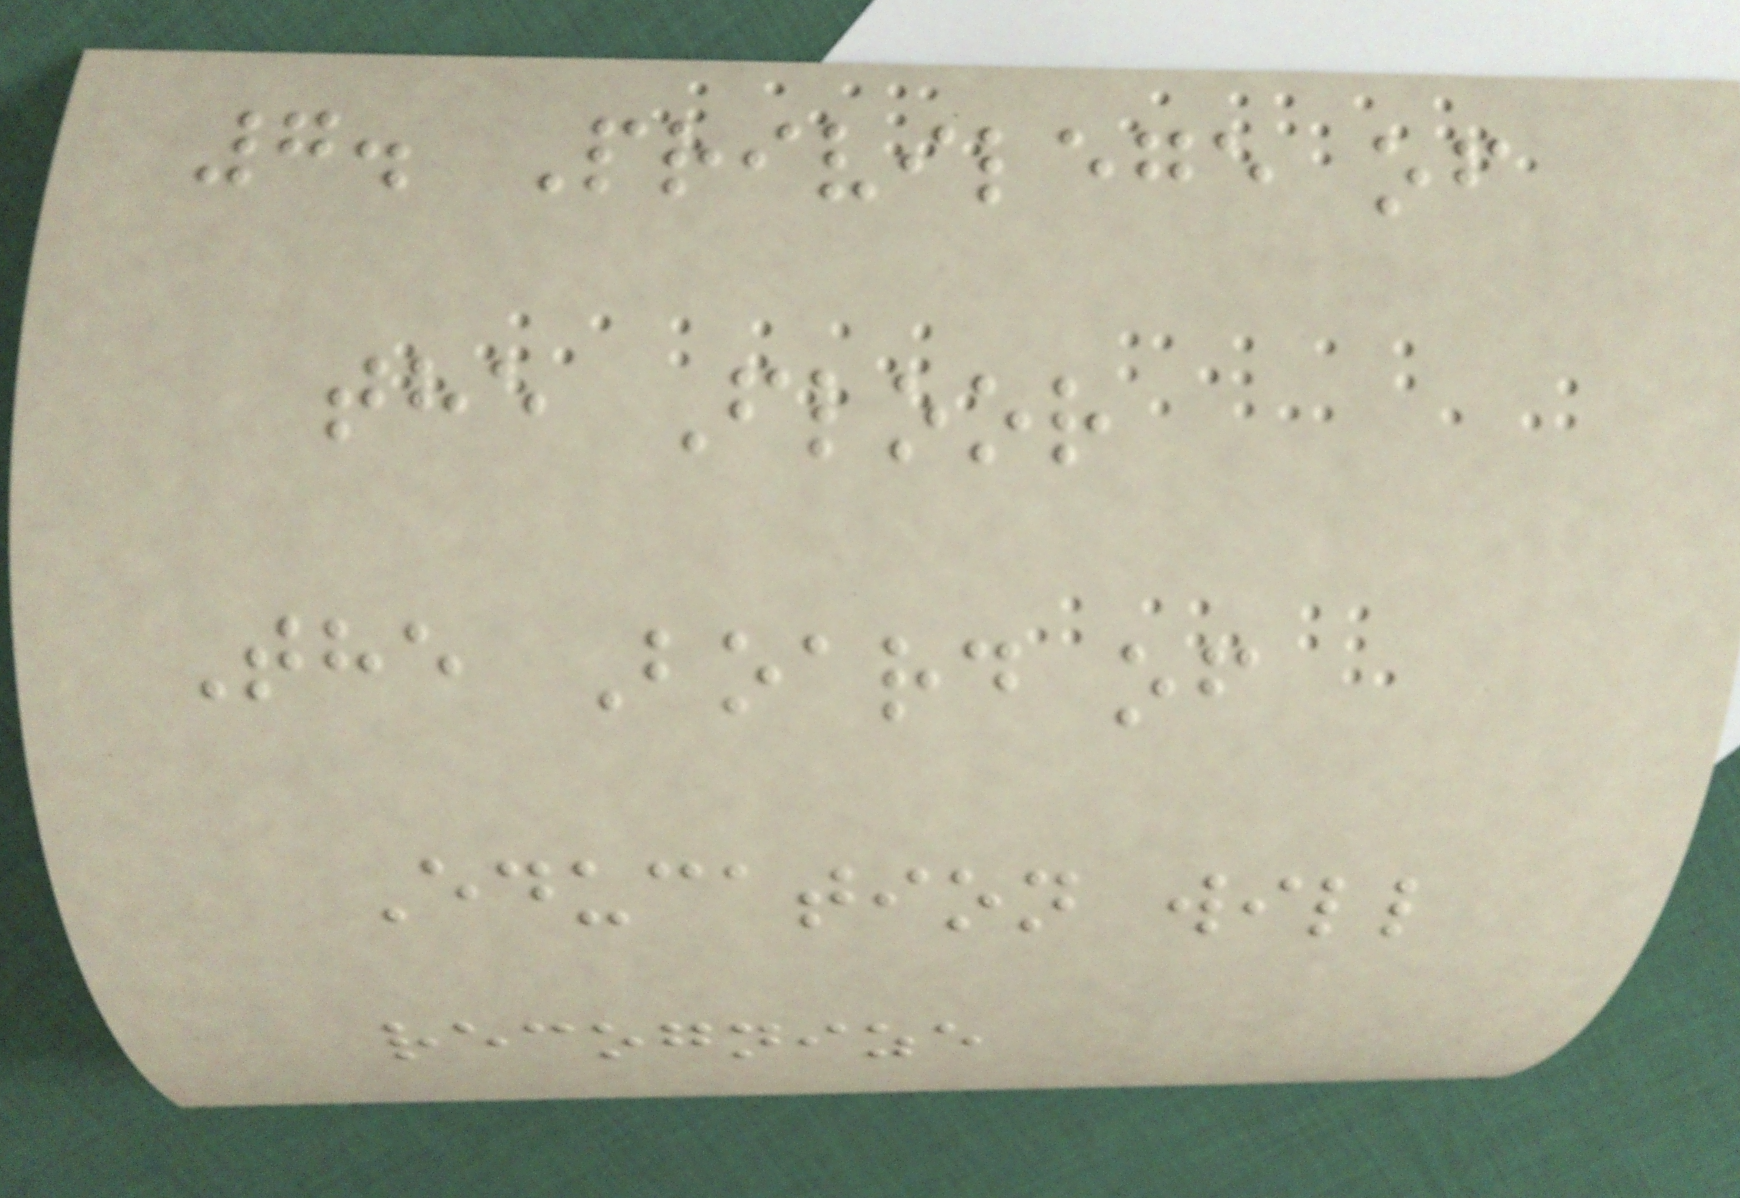7. Privilege of
the Floor
The Board of
Education will
recognize
